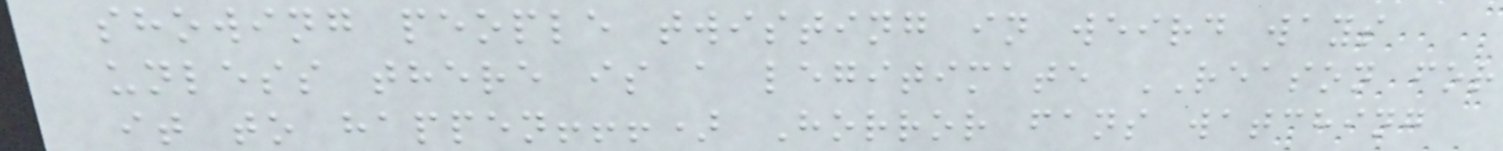showing people twisting in weird ways
unless there is a legitimate REASON for
it to happen!!!) Horror fans watching
